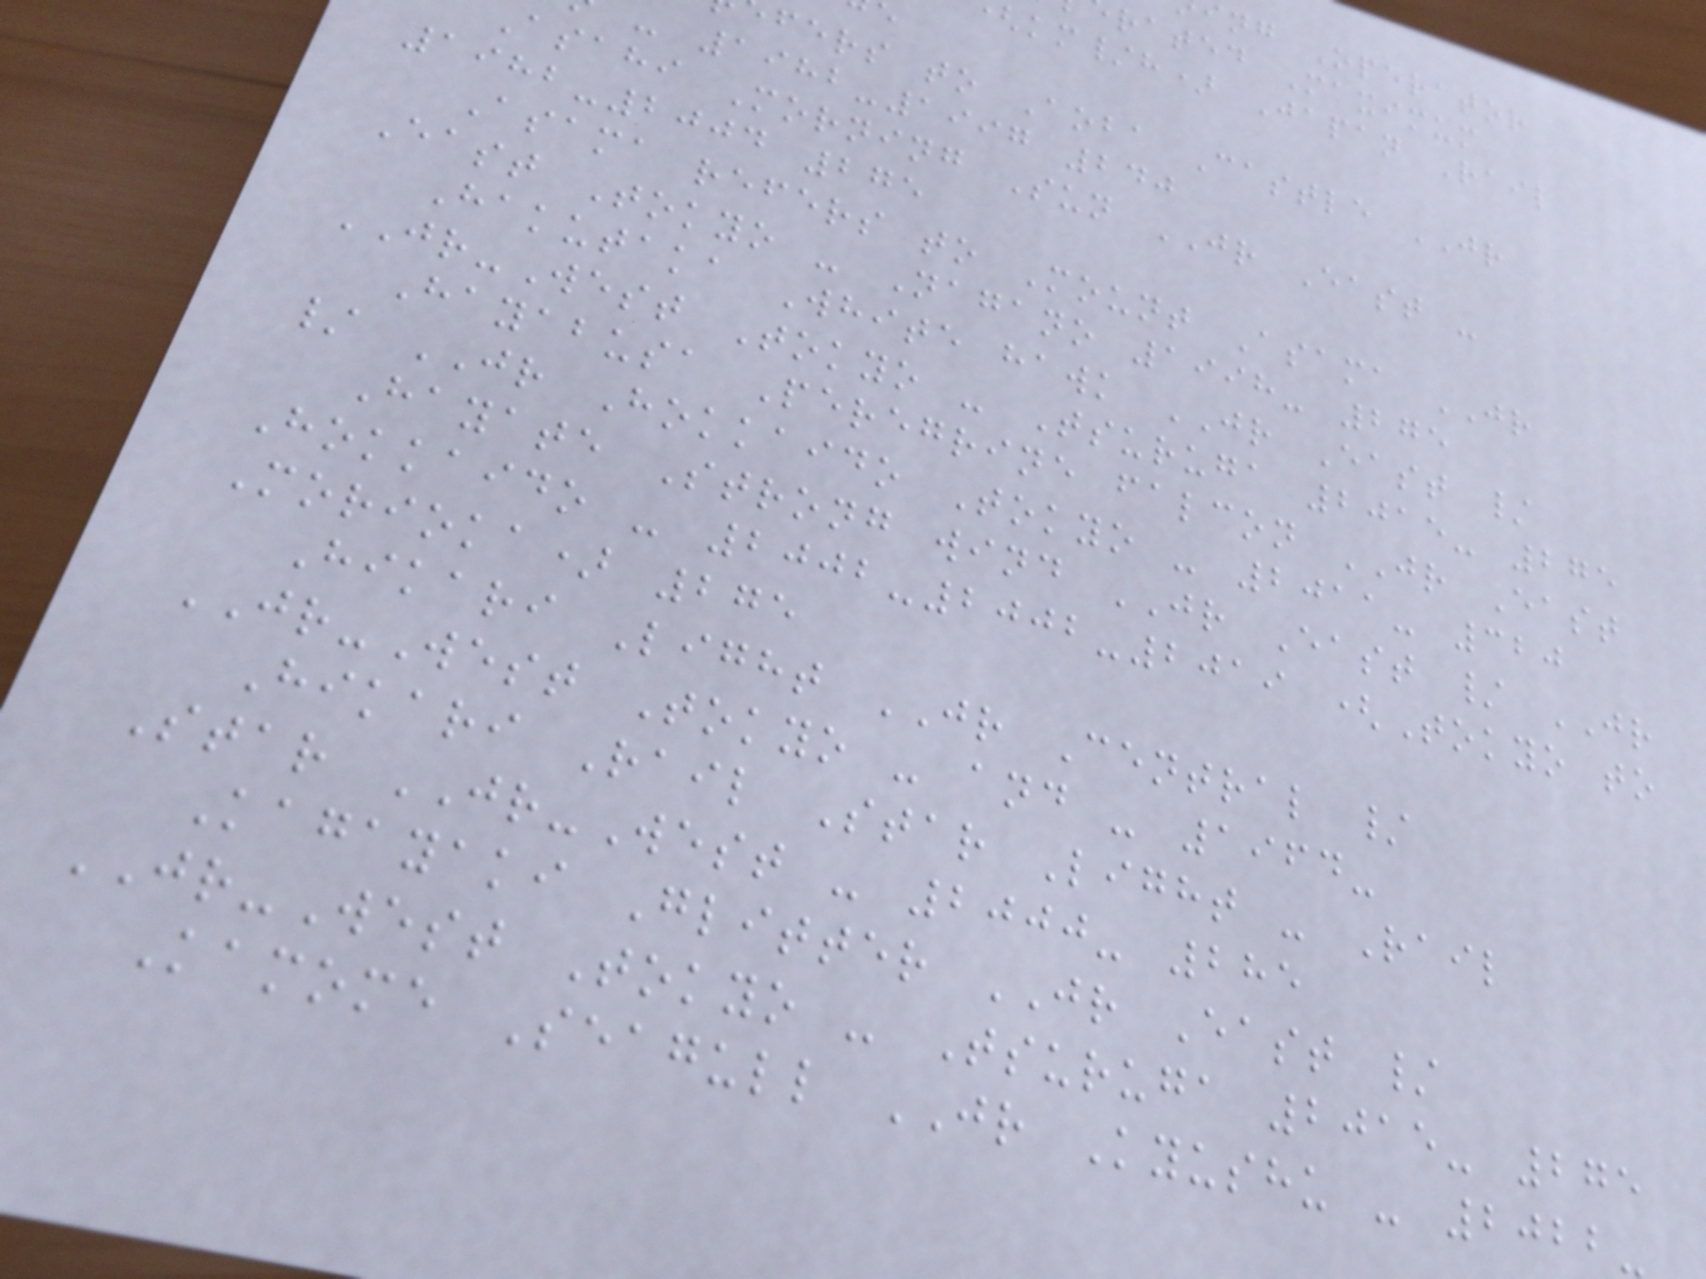ng Operator
rated Maximum
km/h) Japan Rail
fers to Aoba Castle JR
- 1982-1997 240
Asahi Morning Sun JR East -
1982-2004 275
Asama refers to Mount Asama JR
East Tokyo - Nagano 1998- 275
Hakutaka White hawk JR East /
JR-West Tokyo - Tsuruga 2015- 275
Hayabusa Peregrine falcon JR East
/ JR Hokkaido Tokyo - 2011- 320
Hayate Strong wind JR East / JR
Hokkaido - 2002-2002-2019 (Tokyo to
Morioka) 275
Hikari Light JR Central /
JR-West Tokyo - and - 1964-
Hikari Rail Star Light - Rail
Star JR-West - 2000- 285
Kagayaki Glitter JR East /
JR-West Tokyo - Tsuruga 2015- 275
Kamome Seagull JR Kyushu - 2022-
